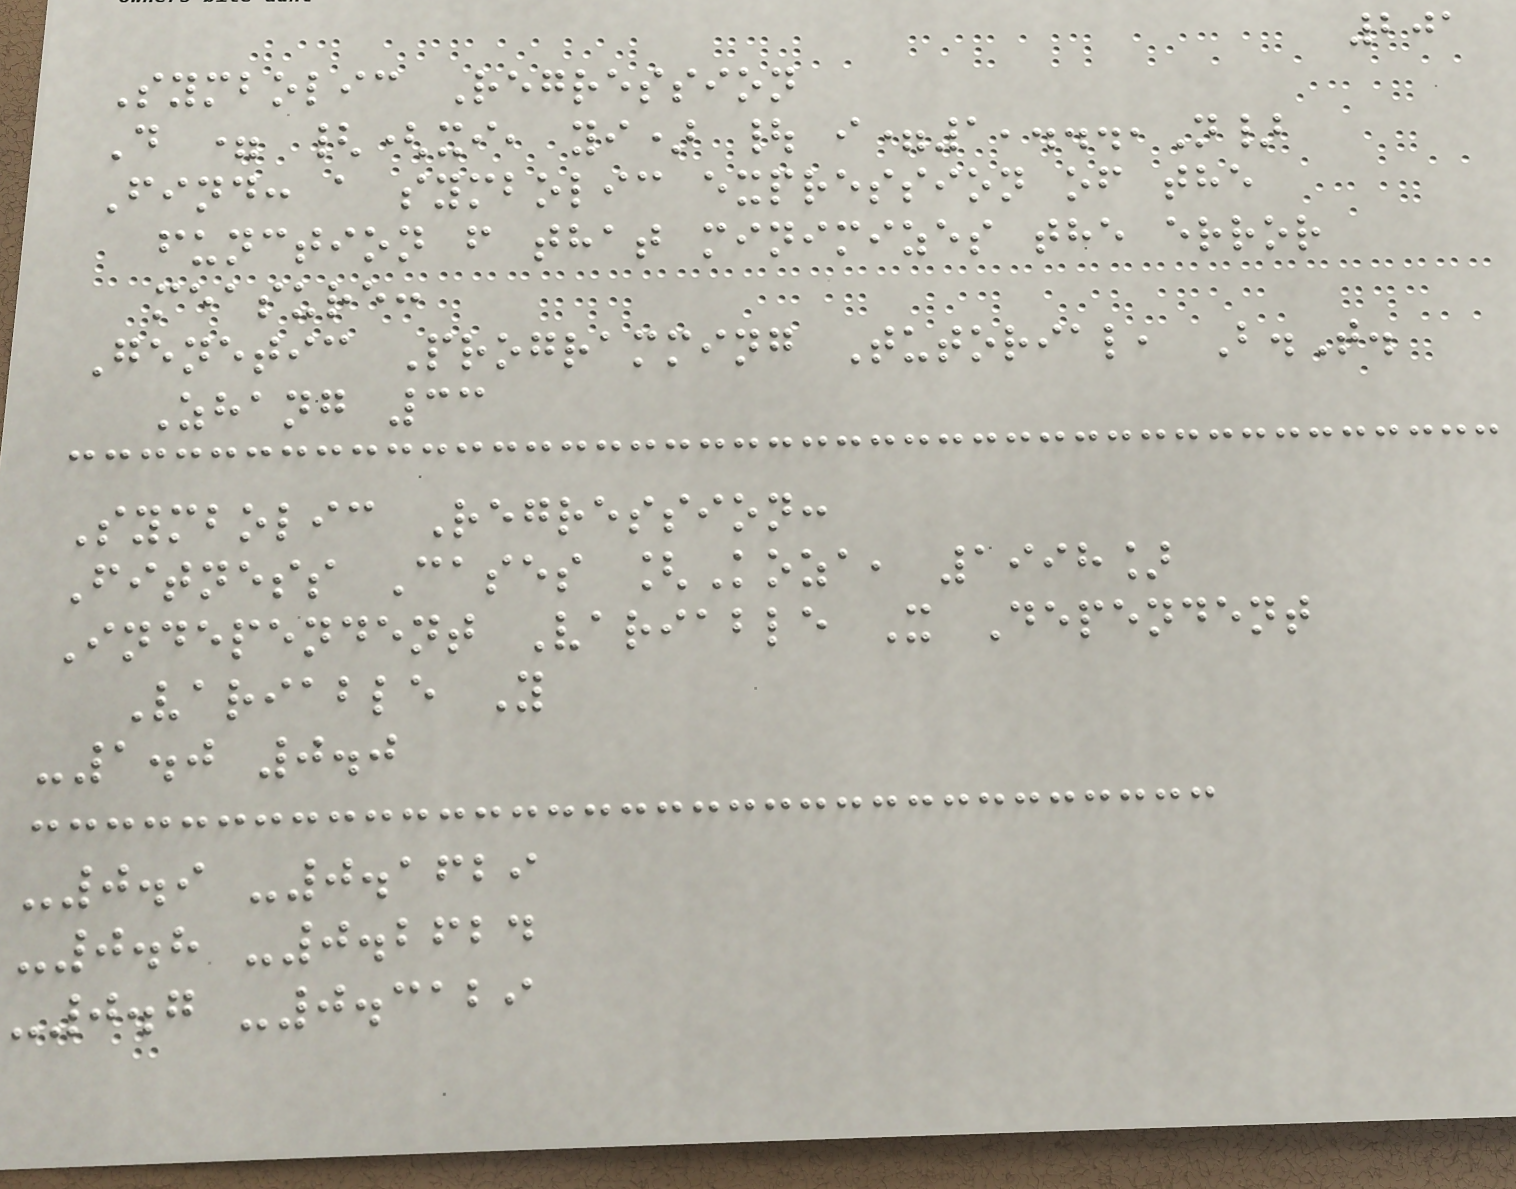201
Symbolic Regression
D = {(xi, yi) | i=1,...,N}
Find: a symbolic expression of the
function f that minimizes the error
measure:
Genetic Programming Tutorial, B.T.
Zhang 33
Symbolic Regression:
Fitness Cases [Koza, 1998]
Independent Variable X Dependent
Variable Y
-1.0 0.0
-0.9 -0.1629
-0.8 -0.2624
-0.7 -0.3129
